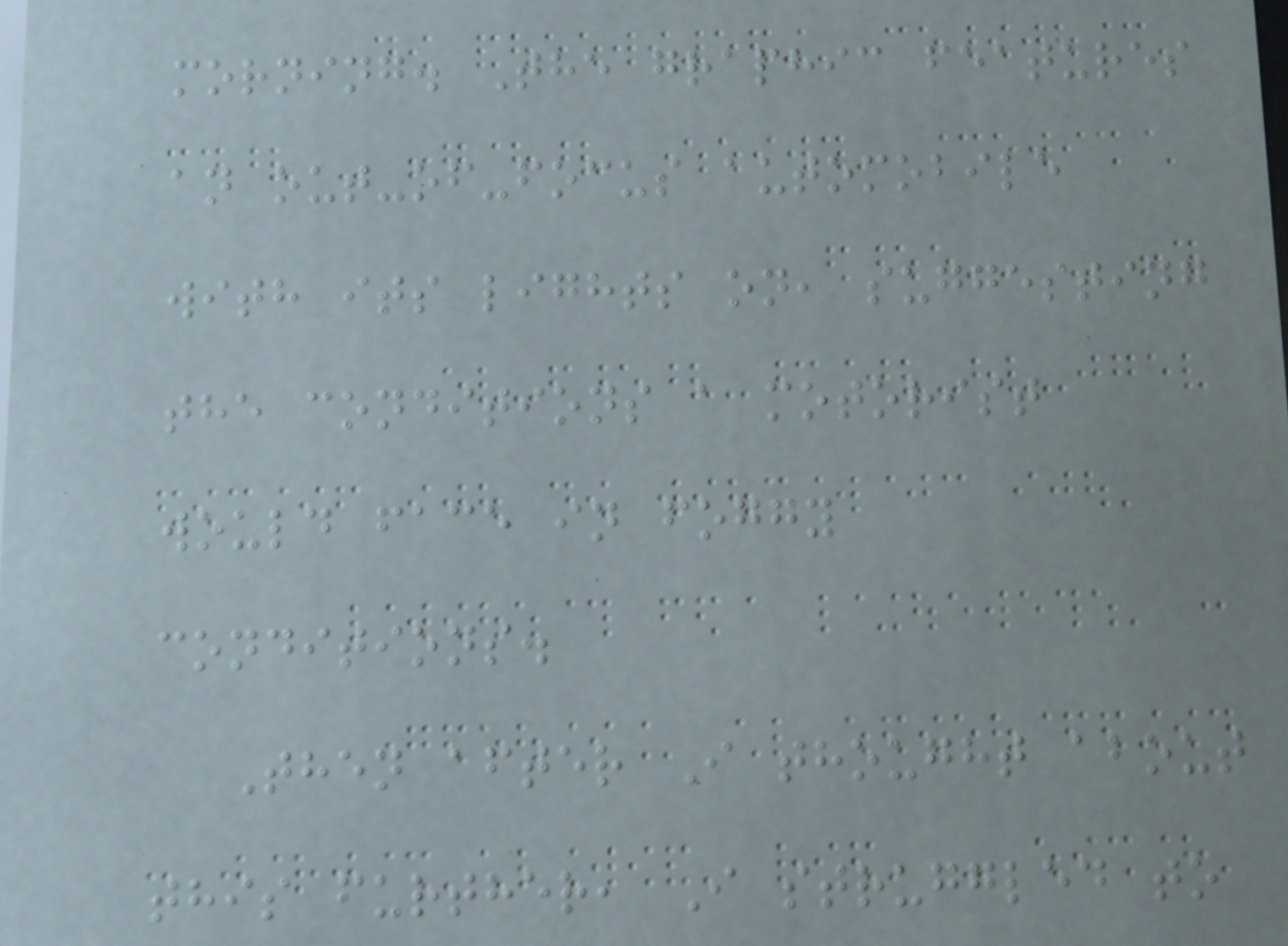morning. The graphic features
an out-of-focus automobile
with its lights on, suggesting
the conditions a motorist
would face in foggy
conditions.
Then after I thought about
this further, I struggled to
